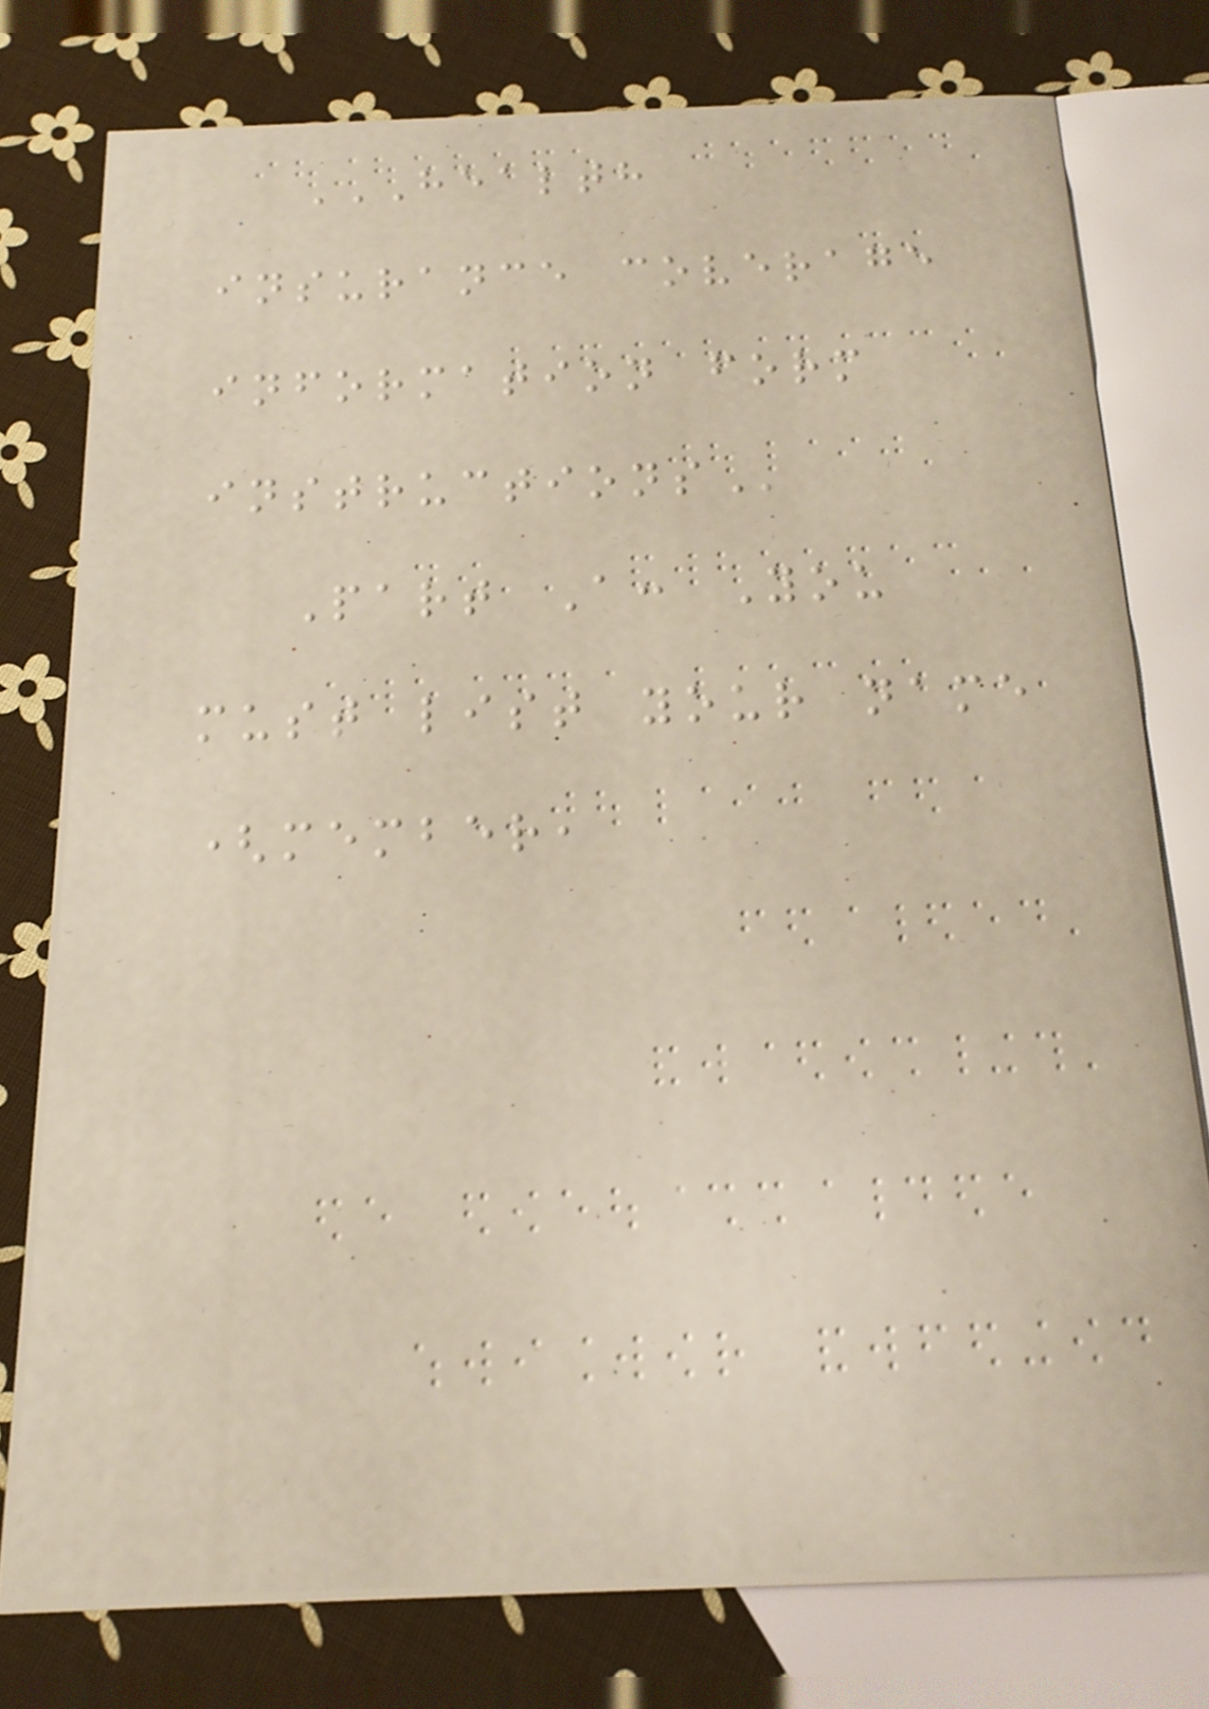HEALTH
INSURANCE COVERAGE
INFORMATION FORM
INSTRUCTIONS
Part A: You
must list your name
(member,
